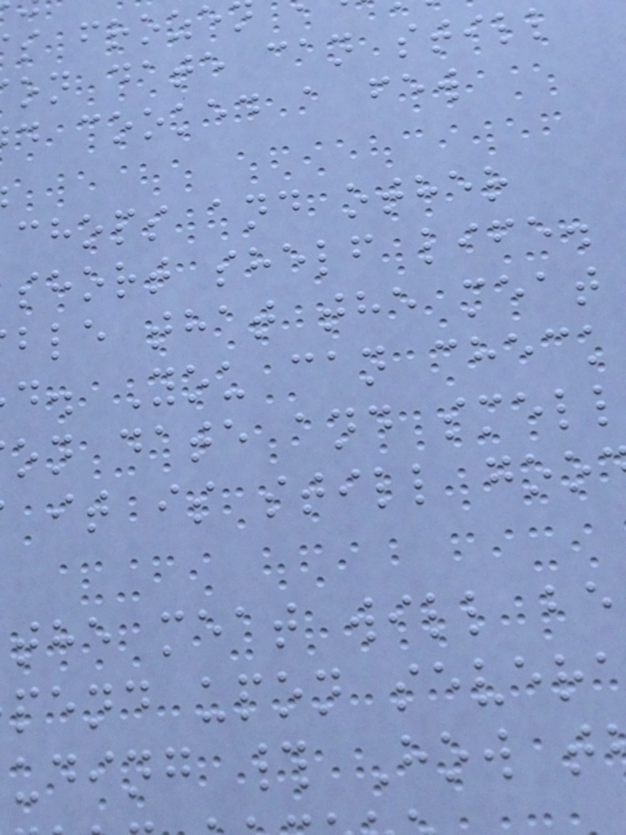s froze
on date can still
d cooked a few
chops and other
short shelf life.
ble that the meat
d. You can check
on date and smell
it is still goo
the meat will be
pend upon sever
uding # How t
